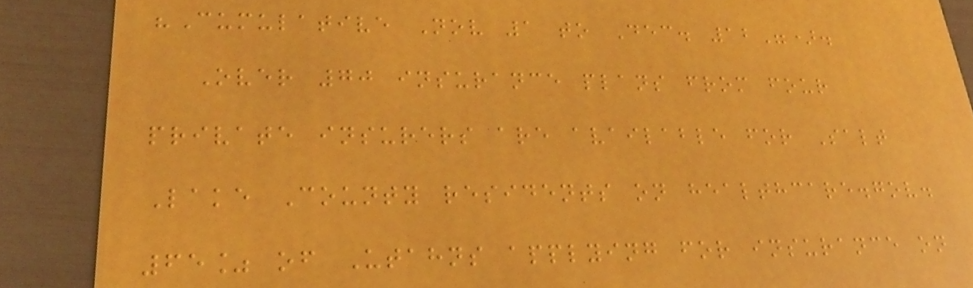"Cumulative Nov 1 to Dec. 12").
Over 70 insurance plans from four
private insurers are available for Salt
Lake County residents on healthcare.gov.
65% of Utahns applying for insurance on
